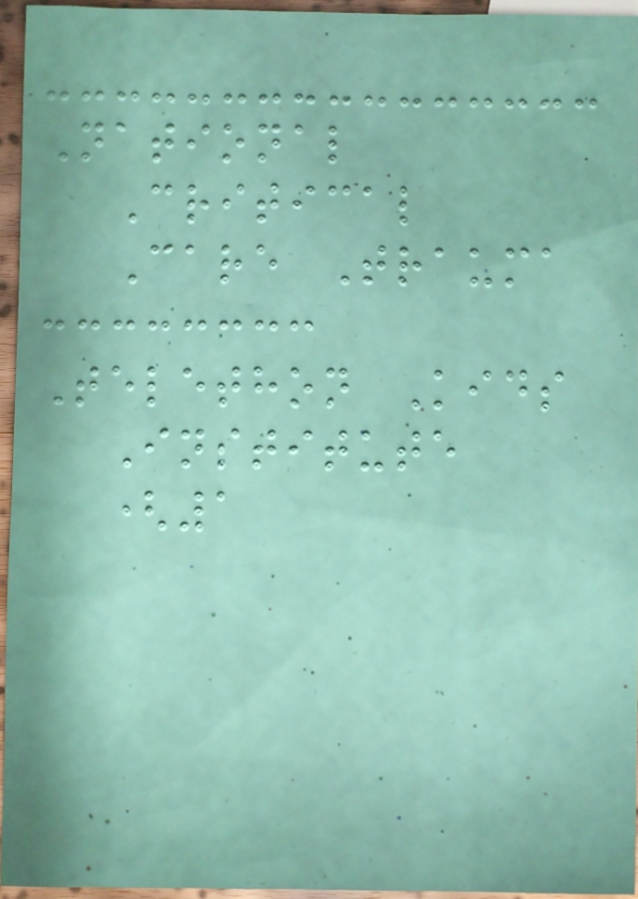National
Critical
Care Trauma
Telethon Kids
Institute
(1
